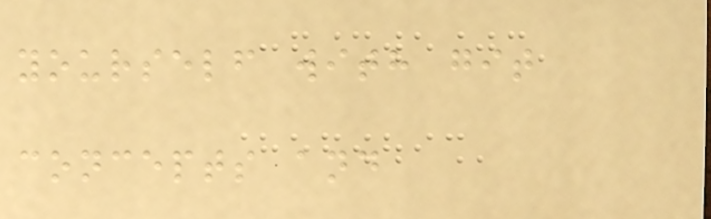yourself with git
concepts and
